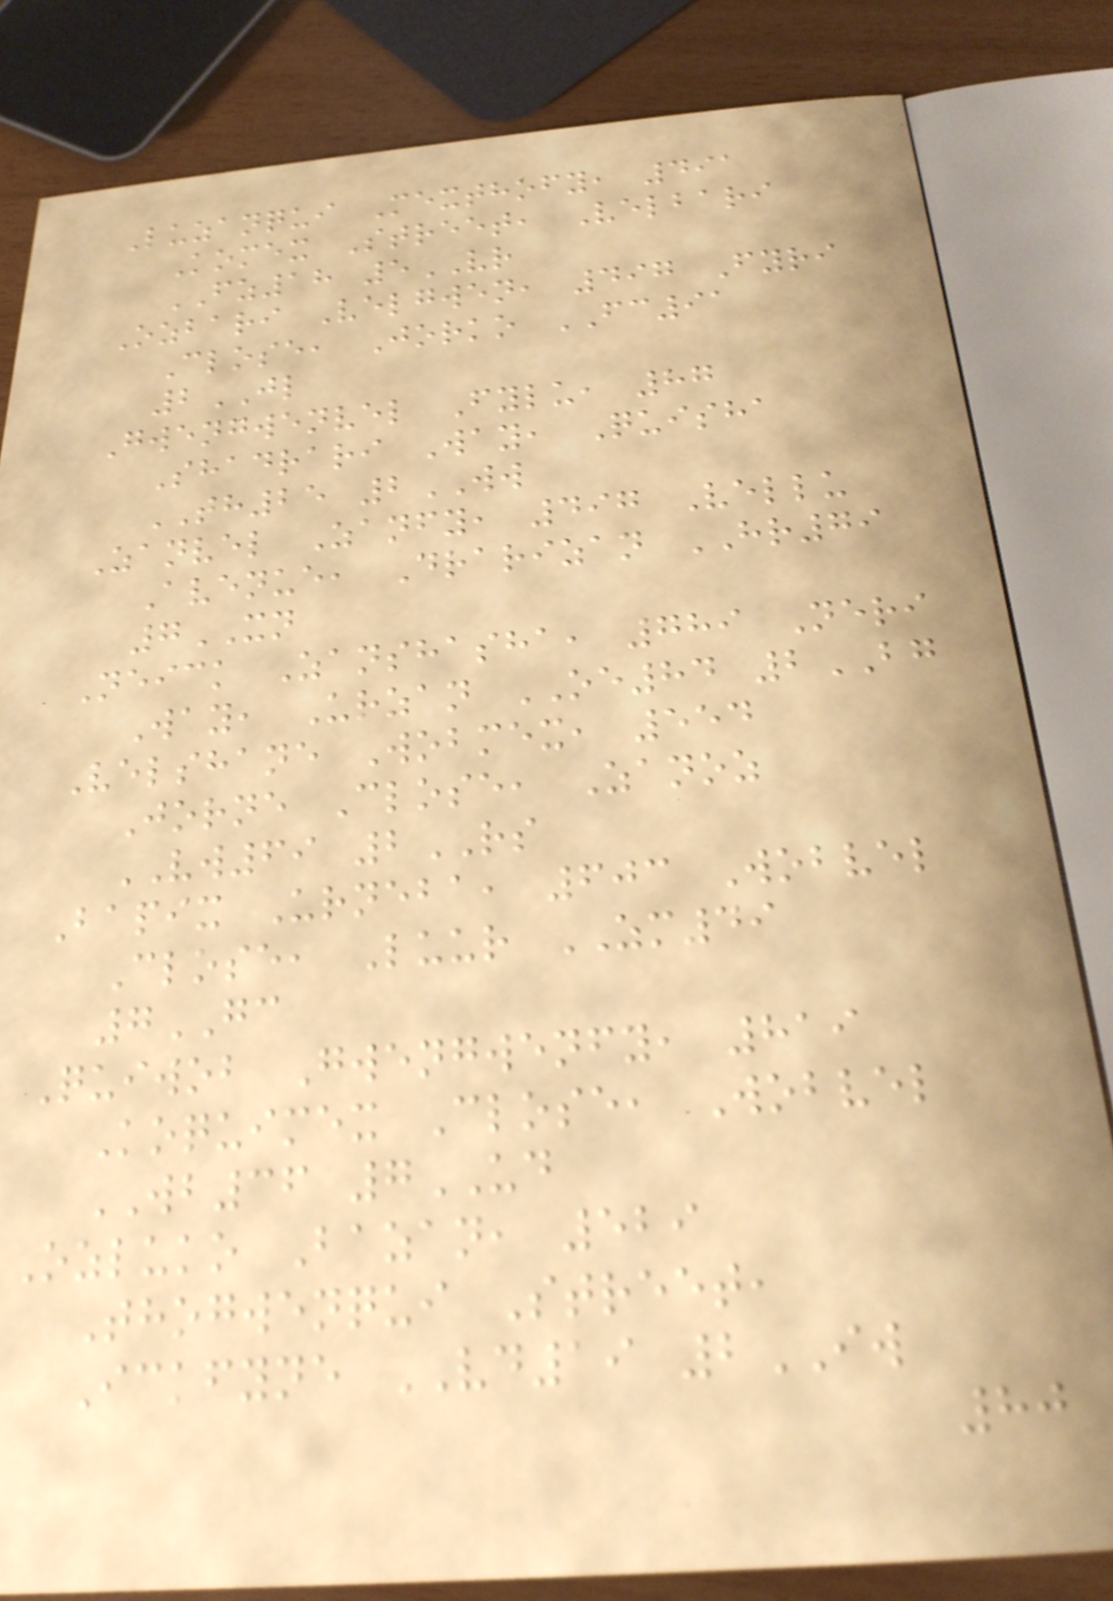Luzanqui Mexthofy, 491
Komex Street, Velbari
FZ18 5VR
Ozbari Velgwen, 497 Fyri
Close, Jorko FC91
2JL
Gwengwenvel Fylu, 87
Shadrari Way, Quisha
TH25 2WW
Zanvel Zanfy, 497 Vellu
Avenue, Drarizan HR79
7XN
Neick Zanshasha, 789 Neri
Way, Urzan OE84 2BG
Velshane Wobmex, 554
Jorne Close, Zanoz
VW69 2RS
Bapix Urneba, 603 Wobvel
Close, Luur ZM49
7GC
Quiwob Gwengwenfy, 819
Koquimex Close, Wobvel
WB36 7UD
Ozluko Bazan, 529
Thogwenqui Street,
Ickfyne VD19 2IW
80
